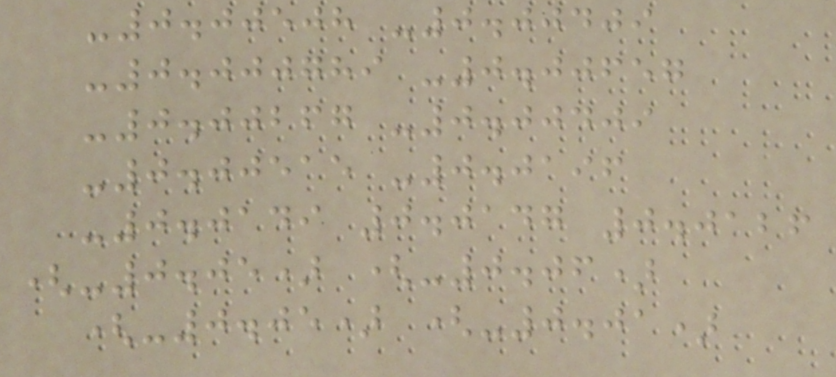-0.00508 -0.00409
-0.000789 -0.00657
-0.00267 -0.00409
-0.00515 -0.0196
-0.0149 0.0147 0.0126
(-0.05) (-0.06)
(-0.05) (-0.01)
